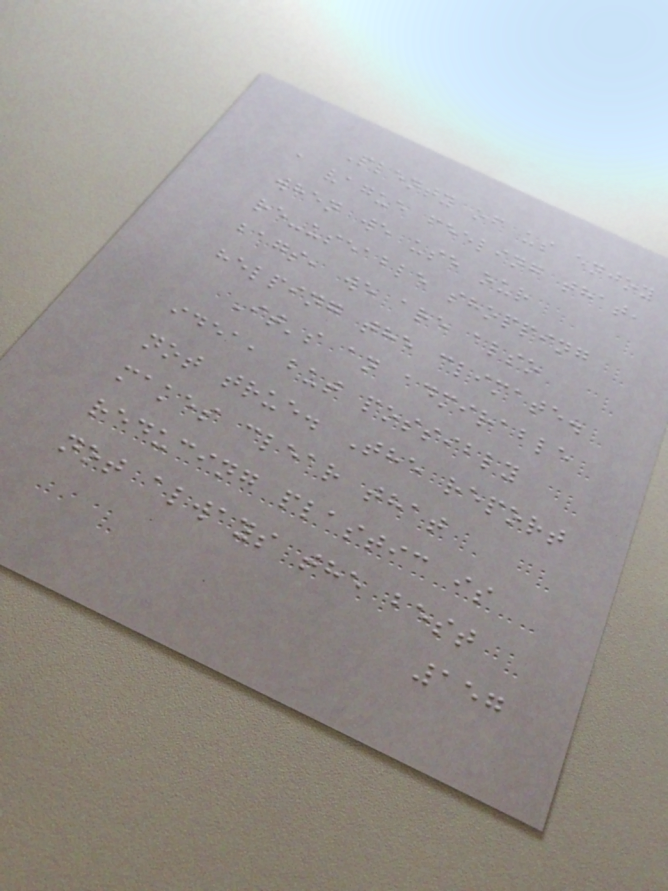Plenty of us enjoy
a vague feeling that,
when we use our
re-useable shopping
bags, we are also
helping the climate.
It's an admirable
idea, but possibly
not true. The report
makes clear that
reducing plastic is
not always the best
157
